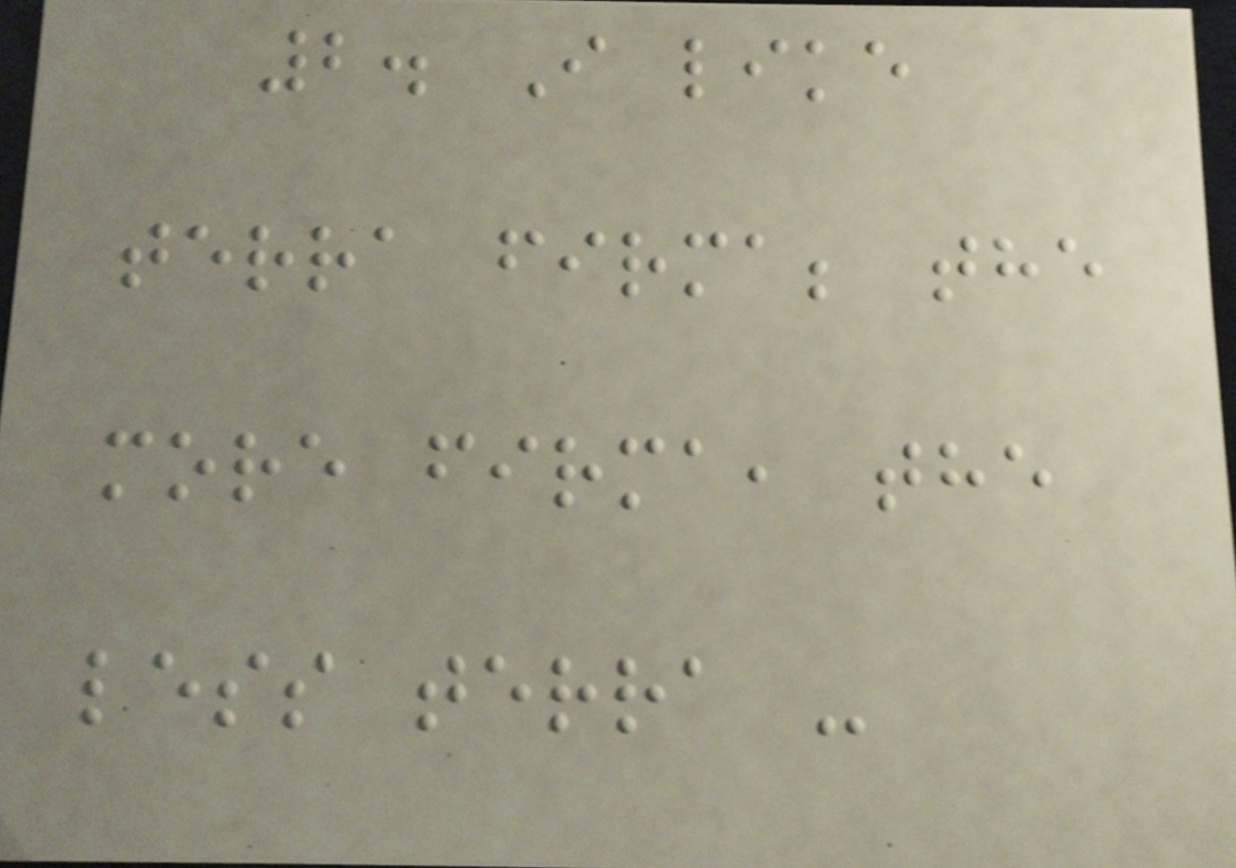2. I like
terra firma; the
more firma, the
less terra -
